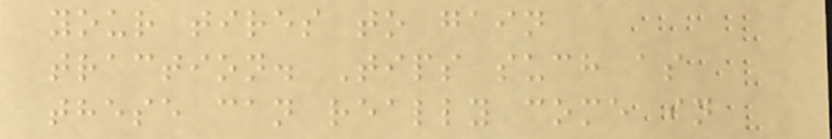your tires to gain
traction. Tips such as
these can really come in
